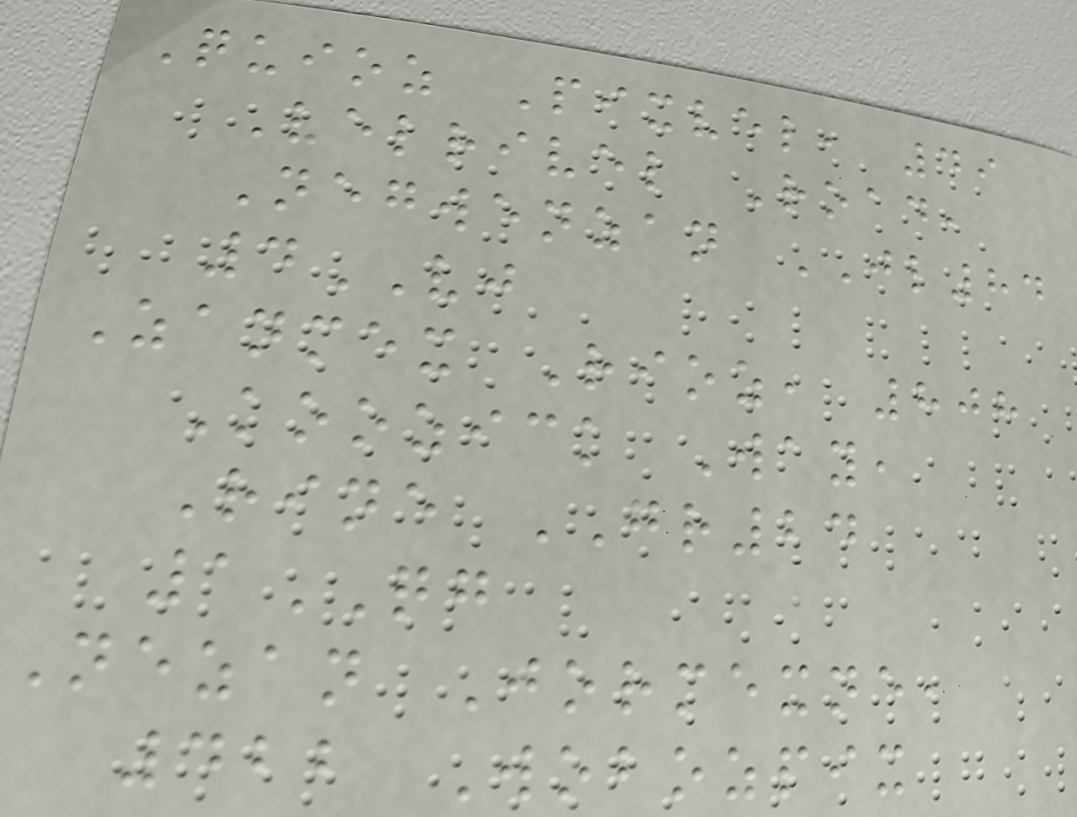Quioz Pixvel, 49
Velrivel Road,
Negwenzan JL84
4VJ
Zanmex Rioz, 808
Koozick Way,
Rine GR24
1QG
Nezan Jormexne,
422 Wobozpix
